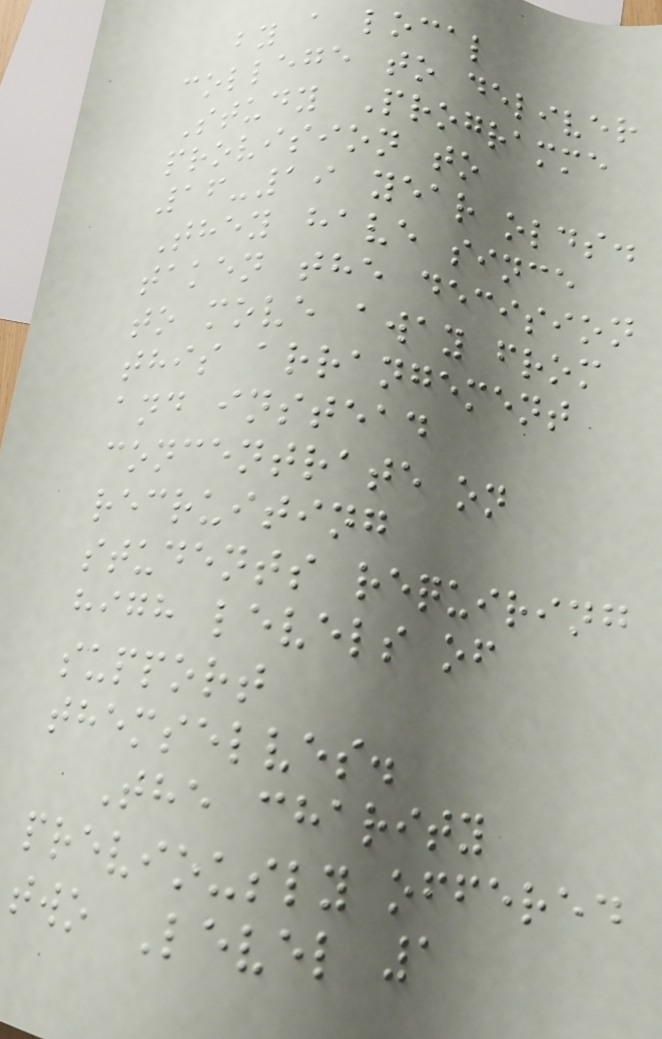by a local
college to deliver
Study Programme
provision to
16-19 year olds.
They have since
taken the decision
to move away from
this arrangement
and instead
concentrate on
recruiting
students requiring
high levels of
support
themselves.
The charity
previously offered
two Level 1
